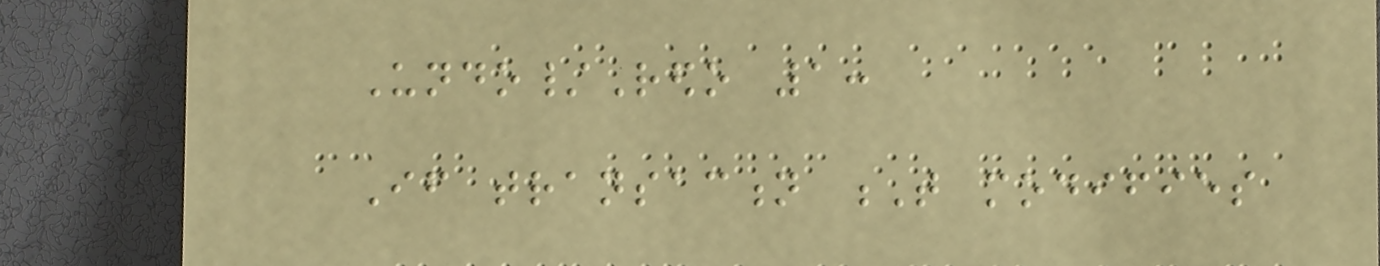Undo/Redo 1:
If transaction T modifies
